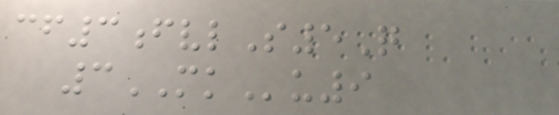cf3fvlS5Q
3MKu9
